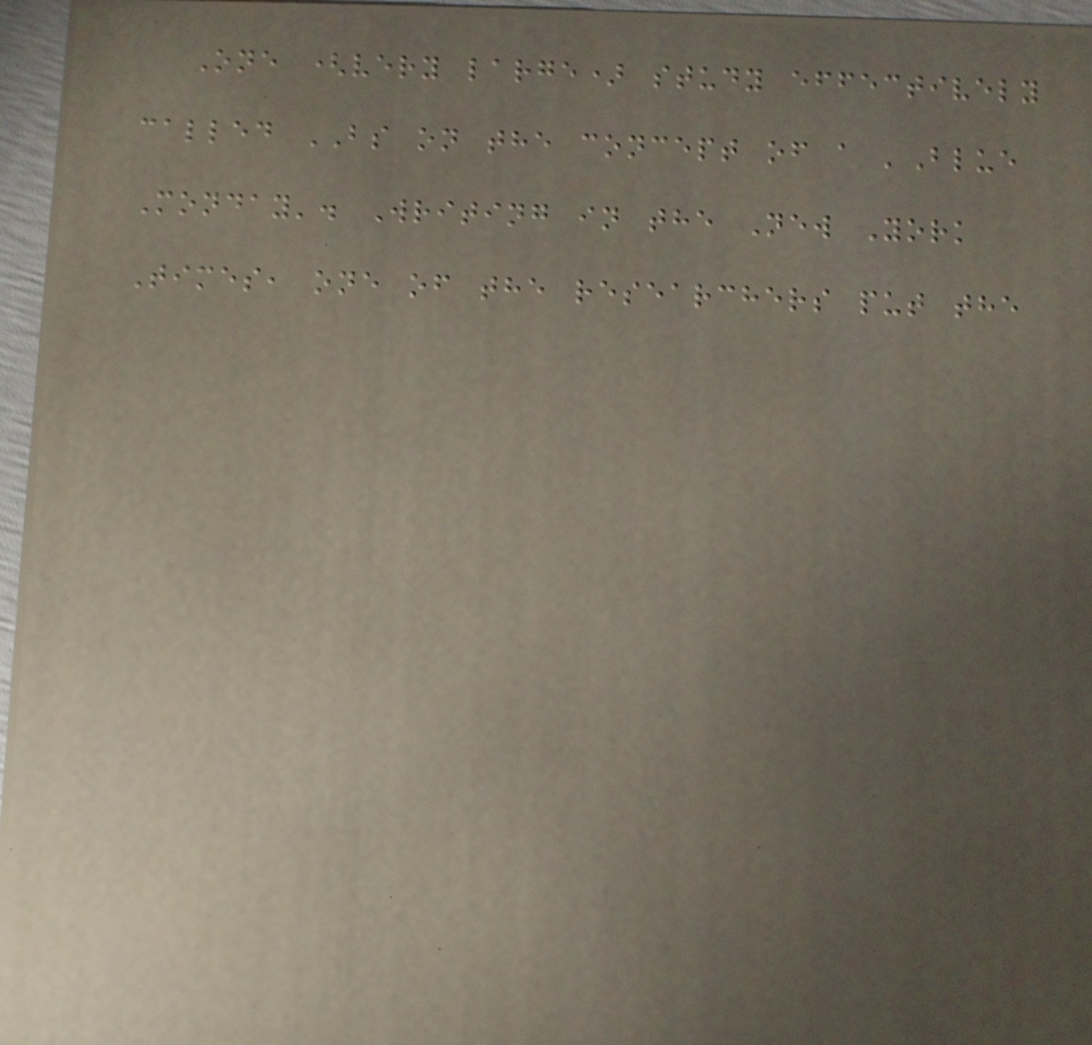One (very large) study effectively
called BS on the concept of a 'Blue
Monday'. Writing in the New York
Times, one of the researchers put the
